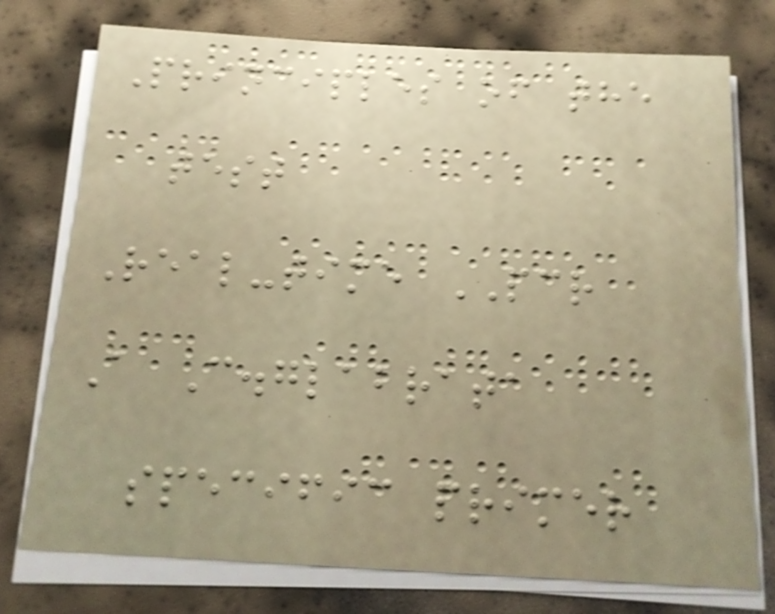Principles of the
test
Real-time PCR
A C.glabrata
specific primer
